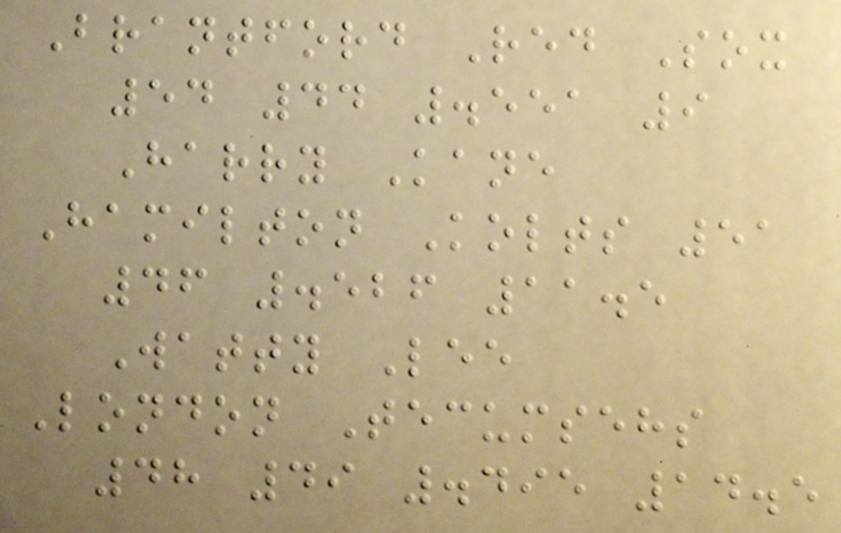Brantford Red Sox
54 44 .551 9
Harry Kane
Hamilton Kolts 51
46 .526 11.5
Watty Lee
London Tecumsehs
48 49 .495 14.5
